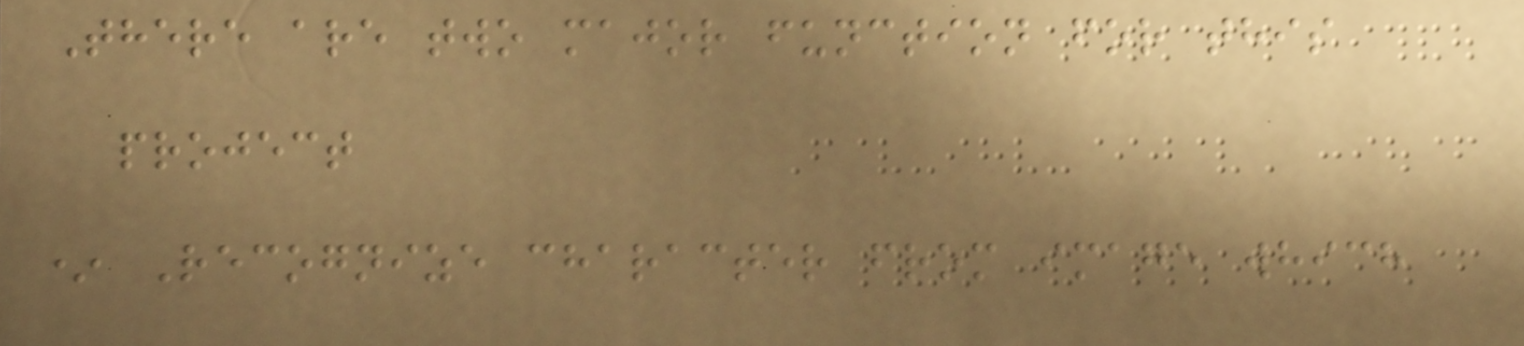There are two major function for this
project
* Recognize character from image which
